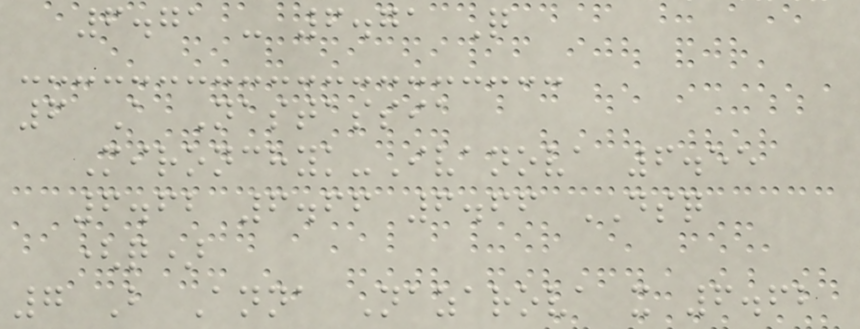6.71 - 6.71 Q
6 A Nastassia
Mironchyk-Ivanova 6.55
6.62 6.66 6.66 DSQ
(q)
7 B Anna Nazarova x 6.62
